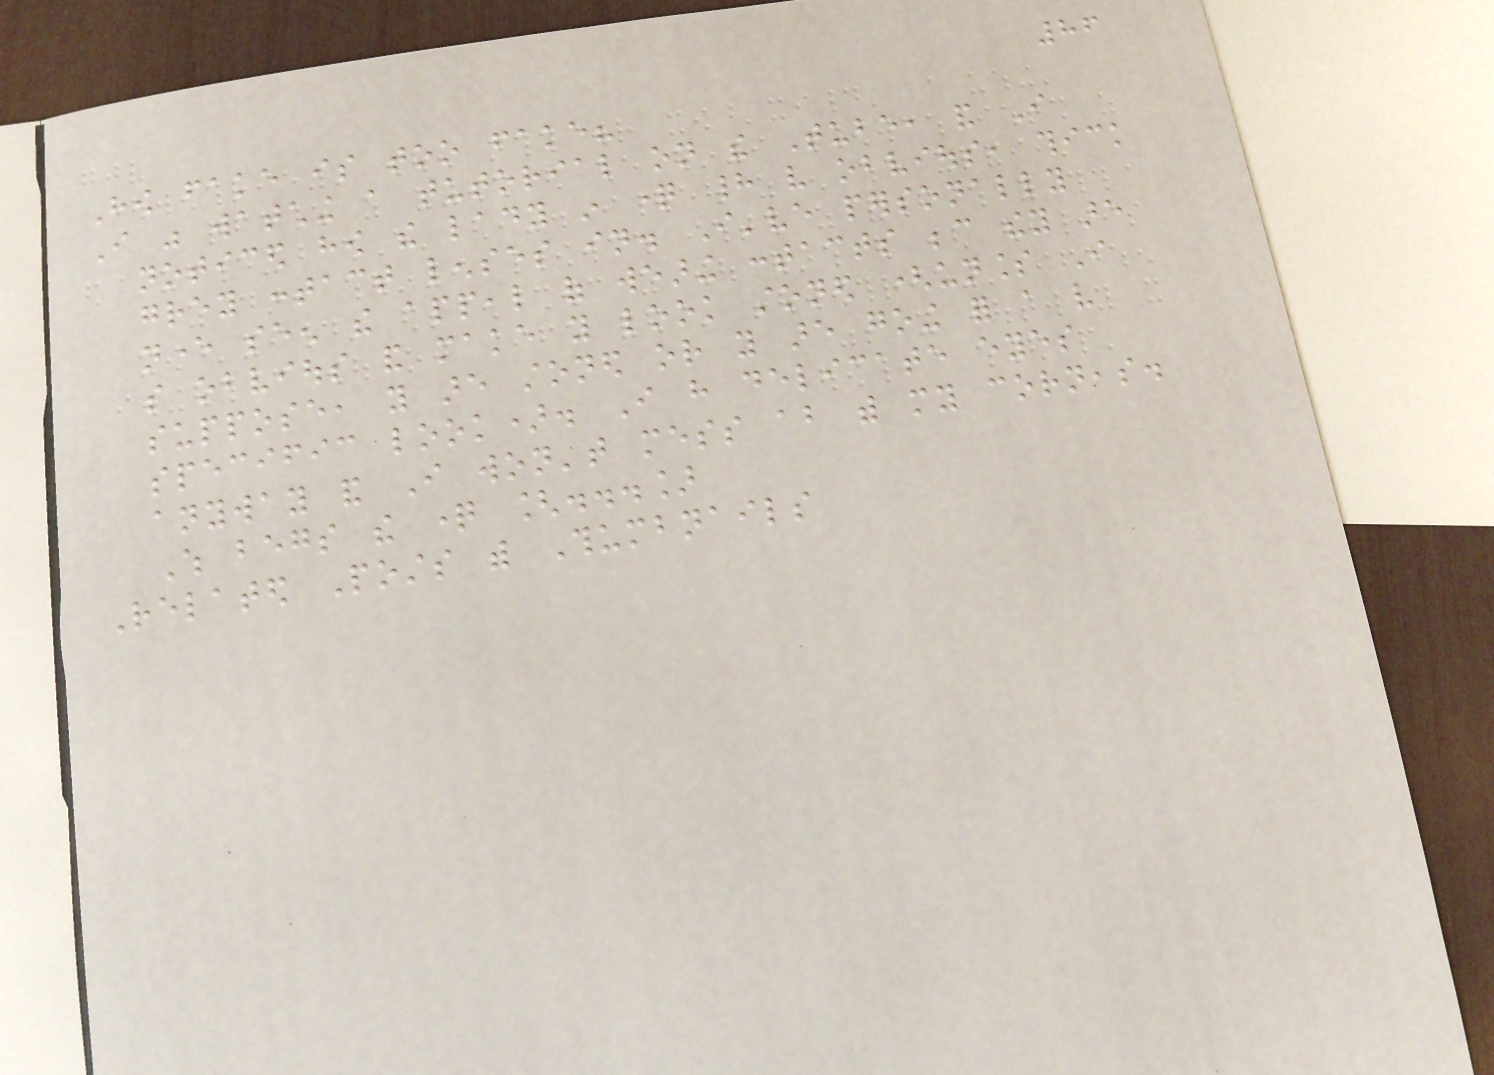86
How fake is too fake?
I was watching a tutorial on the Tube, and I
noticed how the lady in question had very obvious, thick
grey contact lenses in. I've personally
never seen the appeal of wearing contacts because they are
so obvious and make you look stoned (unless I
suppose, you are stoned or you are going for a very
specific look). I have delicate eyes
anyway and I won't mess about with my corneas.
Which begs the question [...]
Related Posts with Thumbnails
